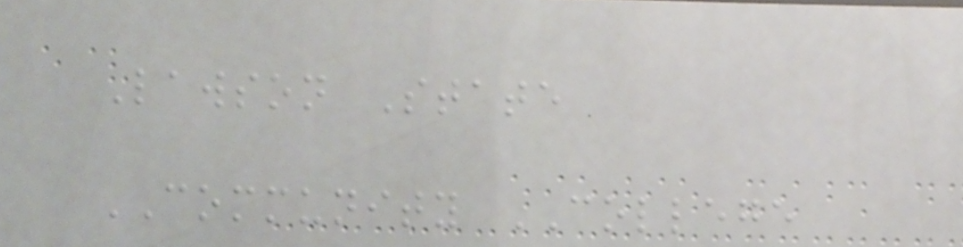Lawson State
COMMUNITY COLLEGE
